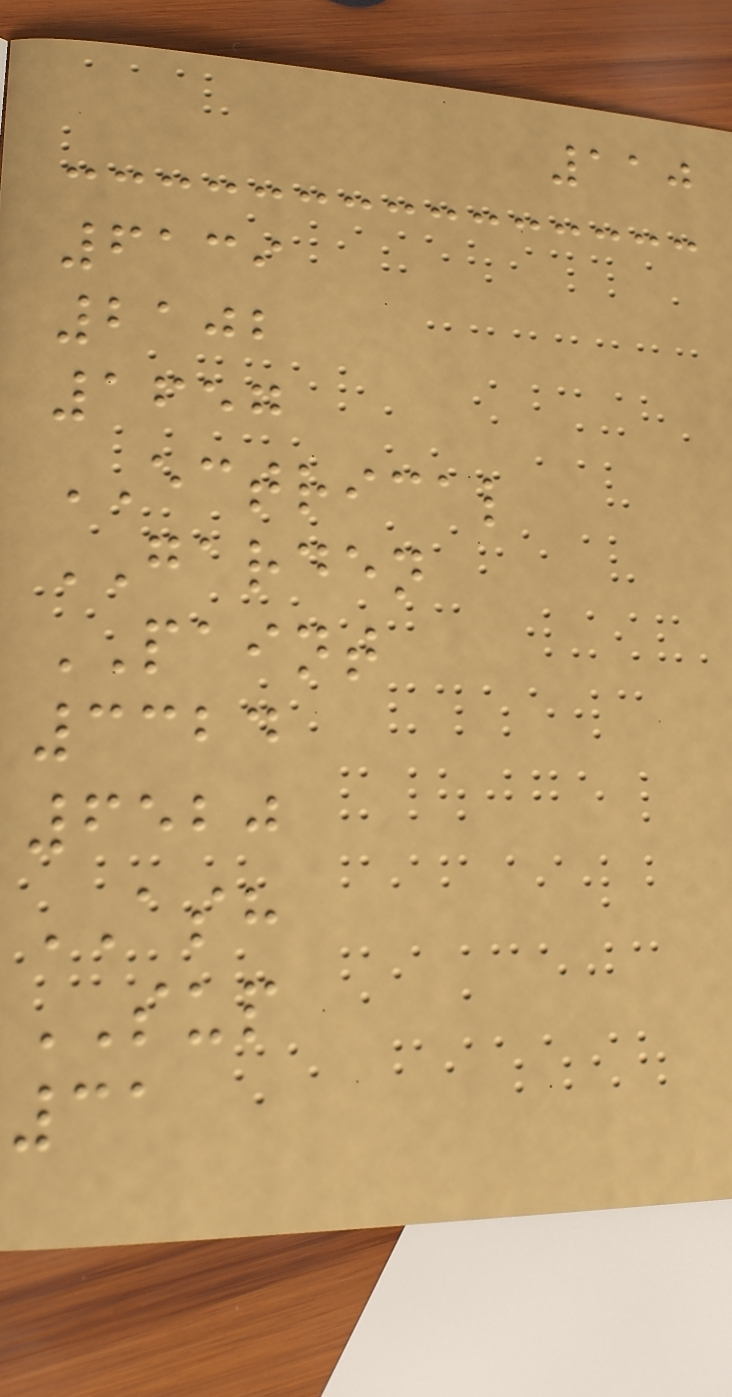110
6139
2102
1657
ECTRICAL
GARDEN
PAINT
3324
6520
ASH
SUP
31
